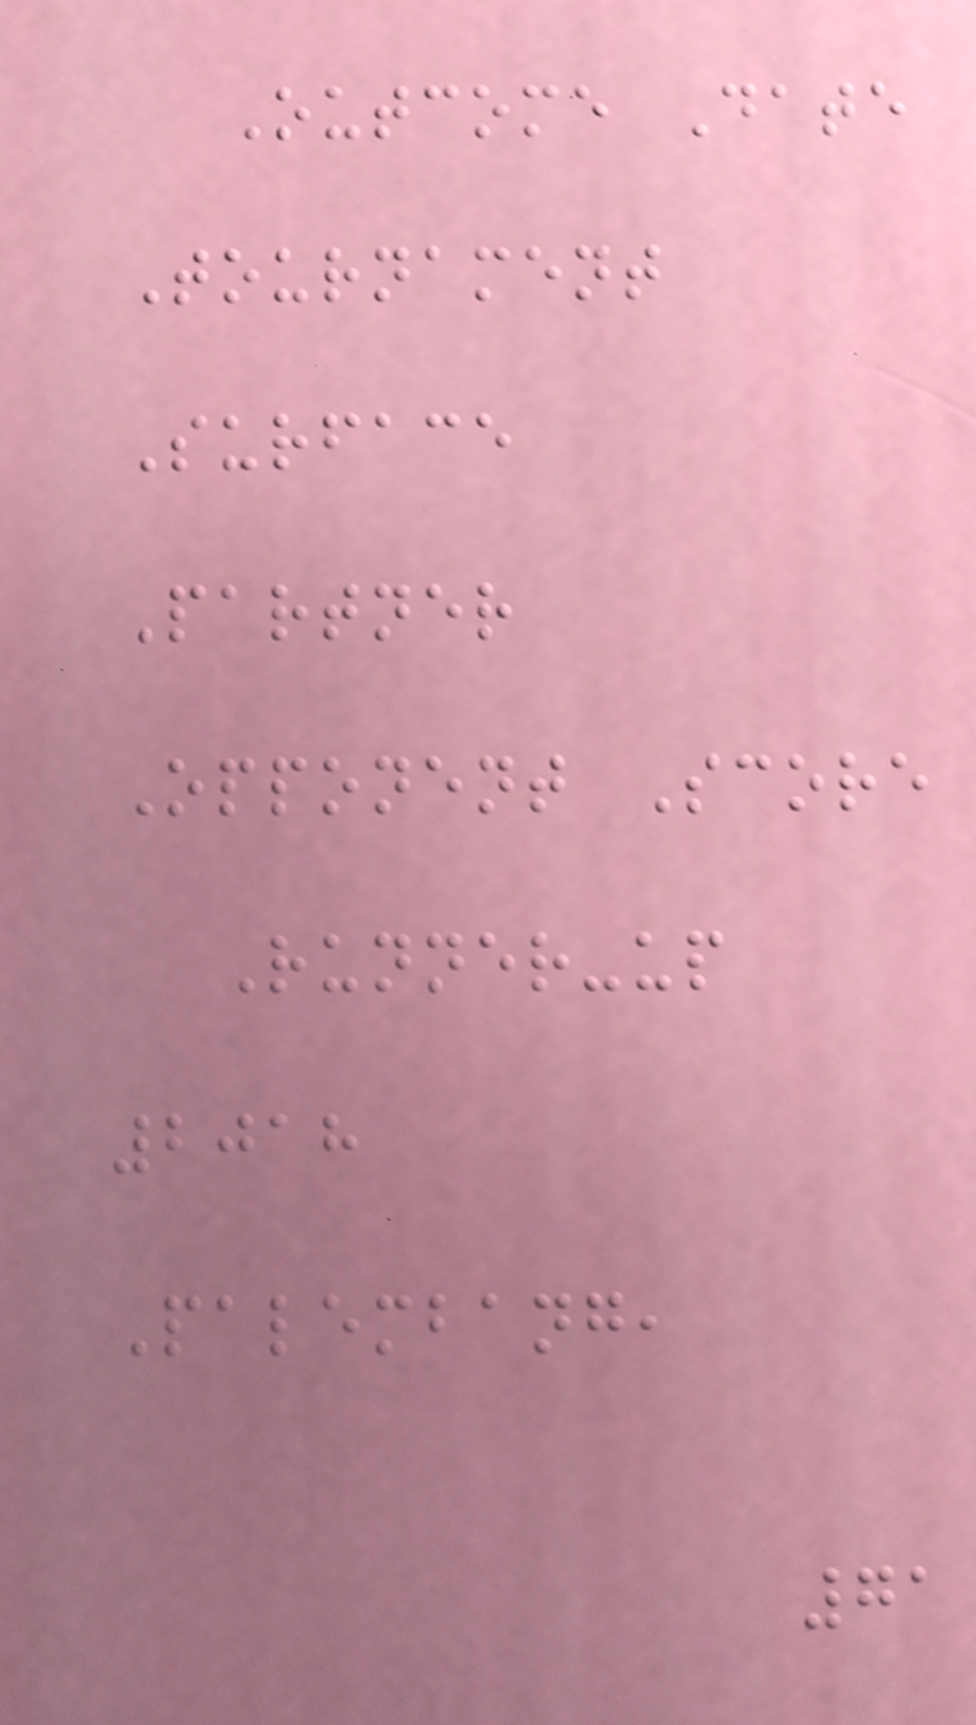Outcome Date
Tournament
Surface
Partner
Opponent Score
Runner-up
2018
Palembang,
71
